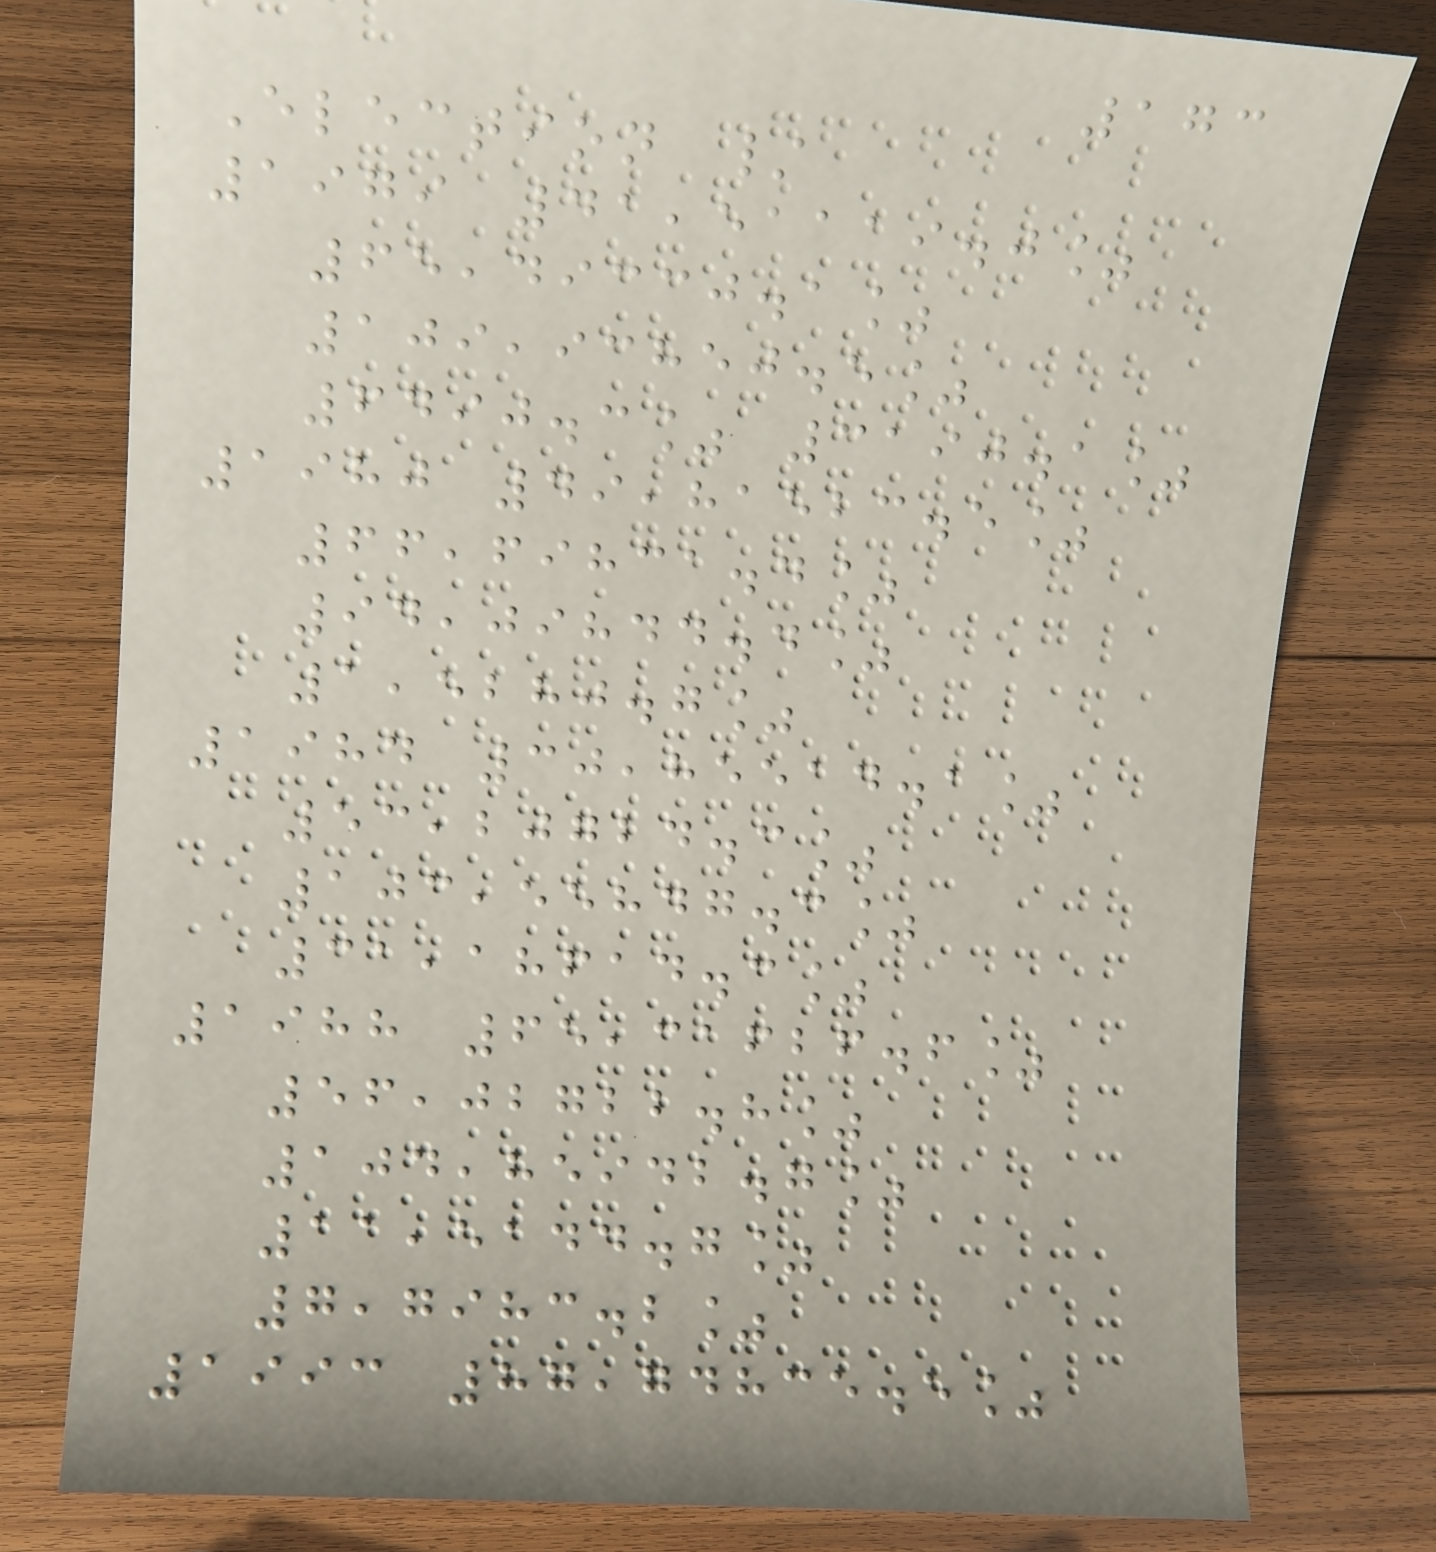173
Election /
1979 41,51119.0%
65,49330.1%
109,93850.5%
6490.3% 3190.1%
1980 49,81523.5%
66,69831.4%
94,09844.4%
1,5280.7%
1984 30,85514.1%
53,20724.3%
103,55847.3%
31,18614.3%
1988 65,31626.6%
56,02722.8%
104,85942.7%
11,5144.7%
7,7983.2%
1993 87,74835.5%
